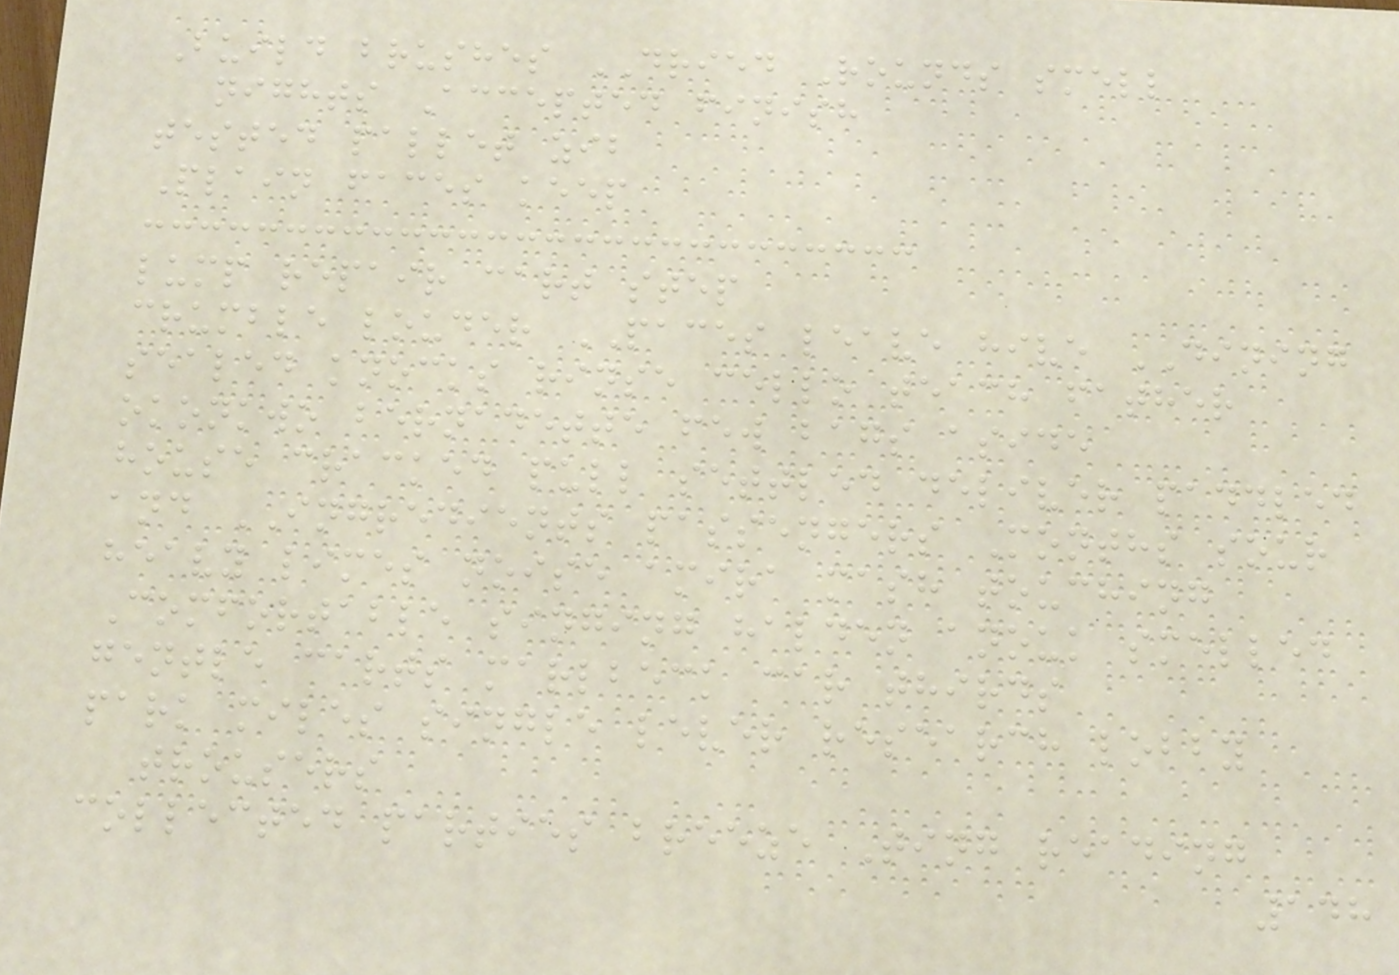Build brushes DRIED Rounds smell
nights Accepted finish
tested pallet zib
Plain faces keep
lump repair cart step
crumble louder PACES leave hive DINING
sealed knocks rinse cello teach father
okonkwo bernadette few bags aside
house cracked pull settled deliver paddled
and INGREDIENTS passengers Months sour
heavy limes noise amira mash touching
Comfortable singing halden anouk smelled
gentle carts marlbeck car thirds
park miles single lever research lobby
trousers
collected parties breeze Ting reading
148
